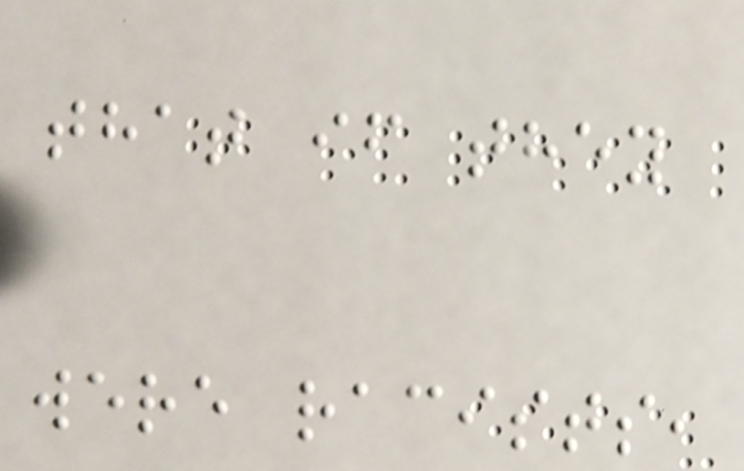that if they
were racists,
